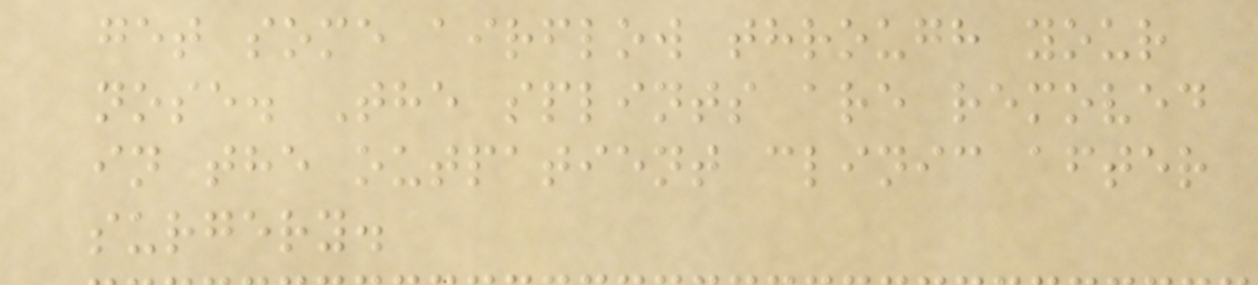get some airflow through your
nose. The splints are removed
in the outpatient clinic after
surgery.
